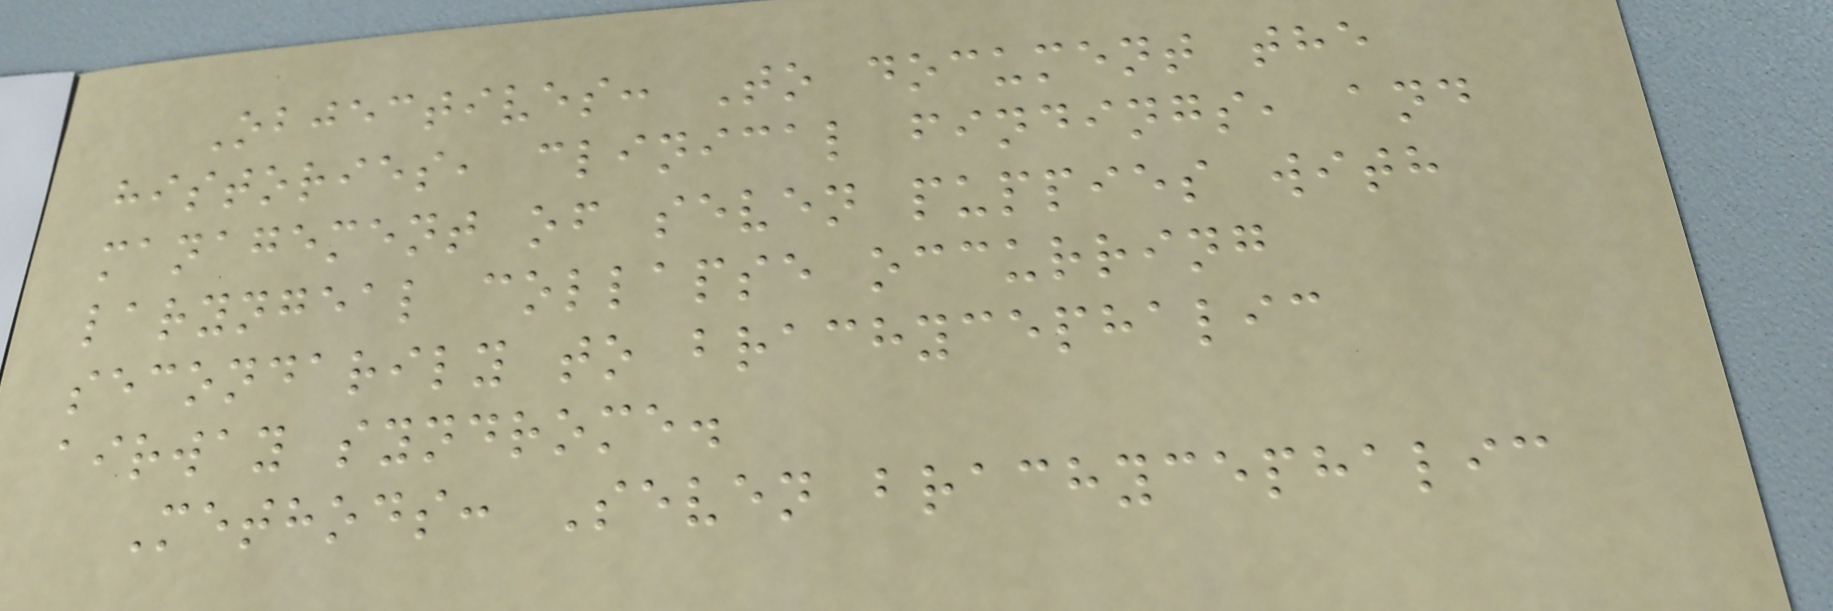Objectives: To document the
histories, clinical findings, and
management of seven puppies with
laryngeal collapse occurring
secondarily to brachycephalic
airway syndrome.
Methods: Seven brachycephalic
